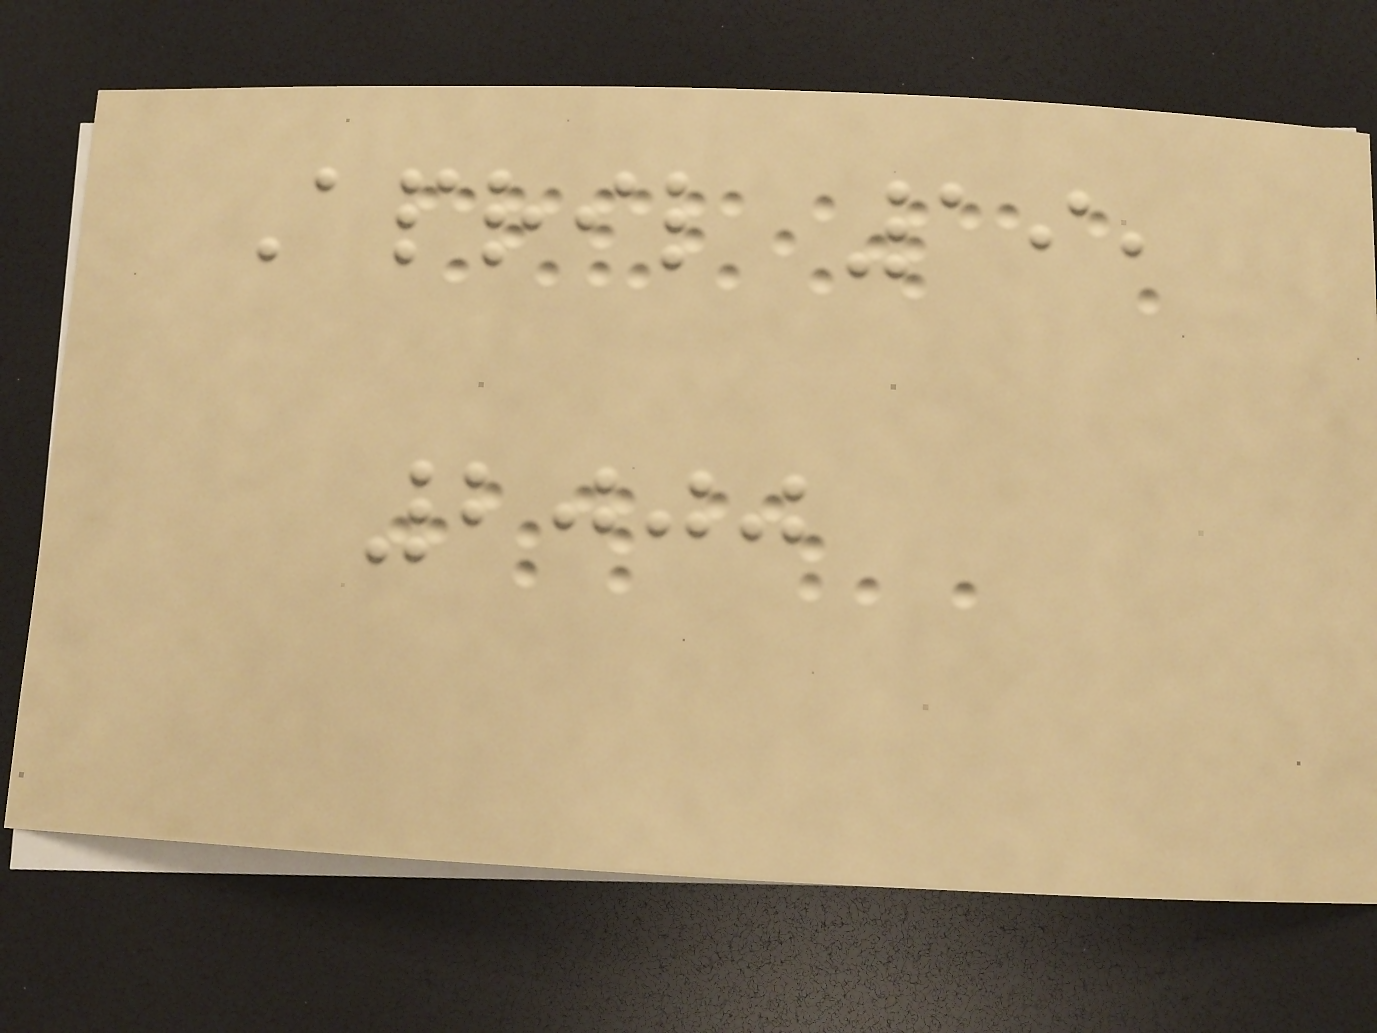April 19,
2000
